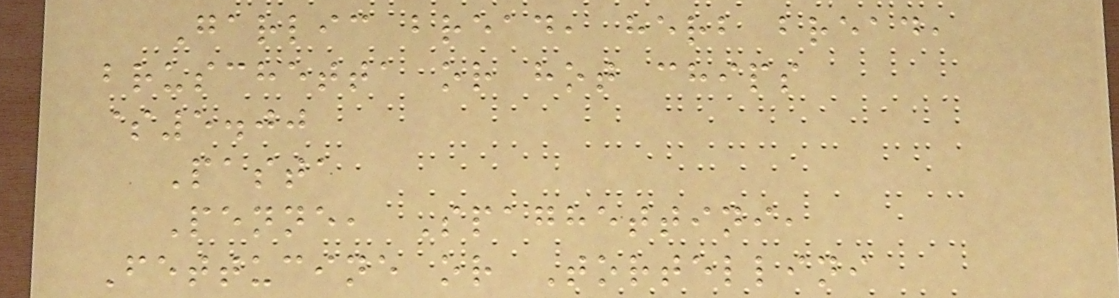Garlic bread, herb bread,
bruschetta or hot chips
$5.00
Pasta
Penne, Spaghettini,
Fettucine or Tortellini
